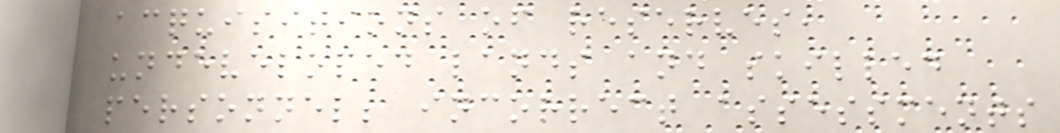acquisitions of reserves,
undeveloped lands and skilled
personnel; incorrect assessments
